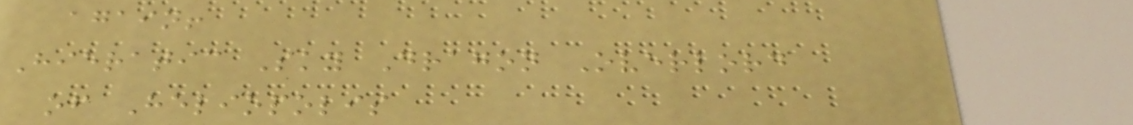again!
Hieratic Sky Dragon Overlord
of Heliopolis
